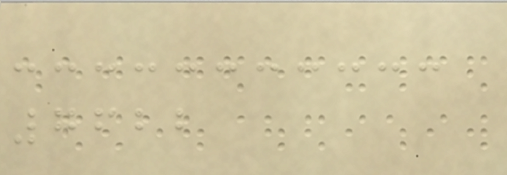7622
